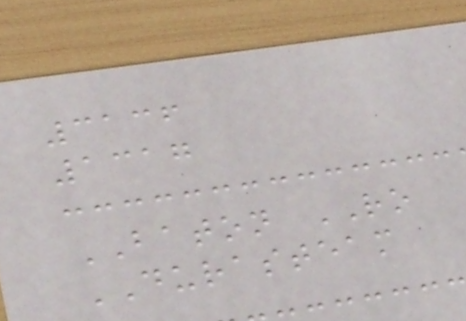3136
1317
BATON RO
DURASTEAM
